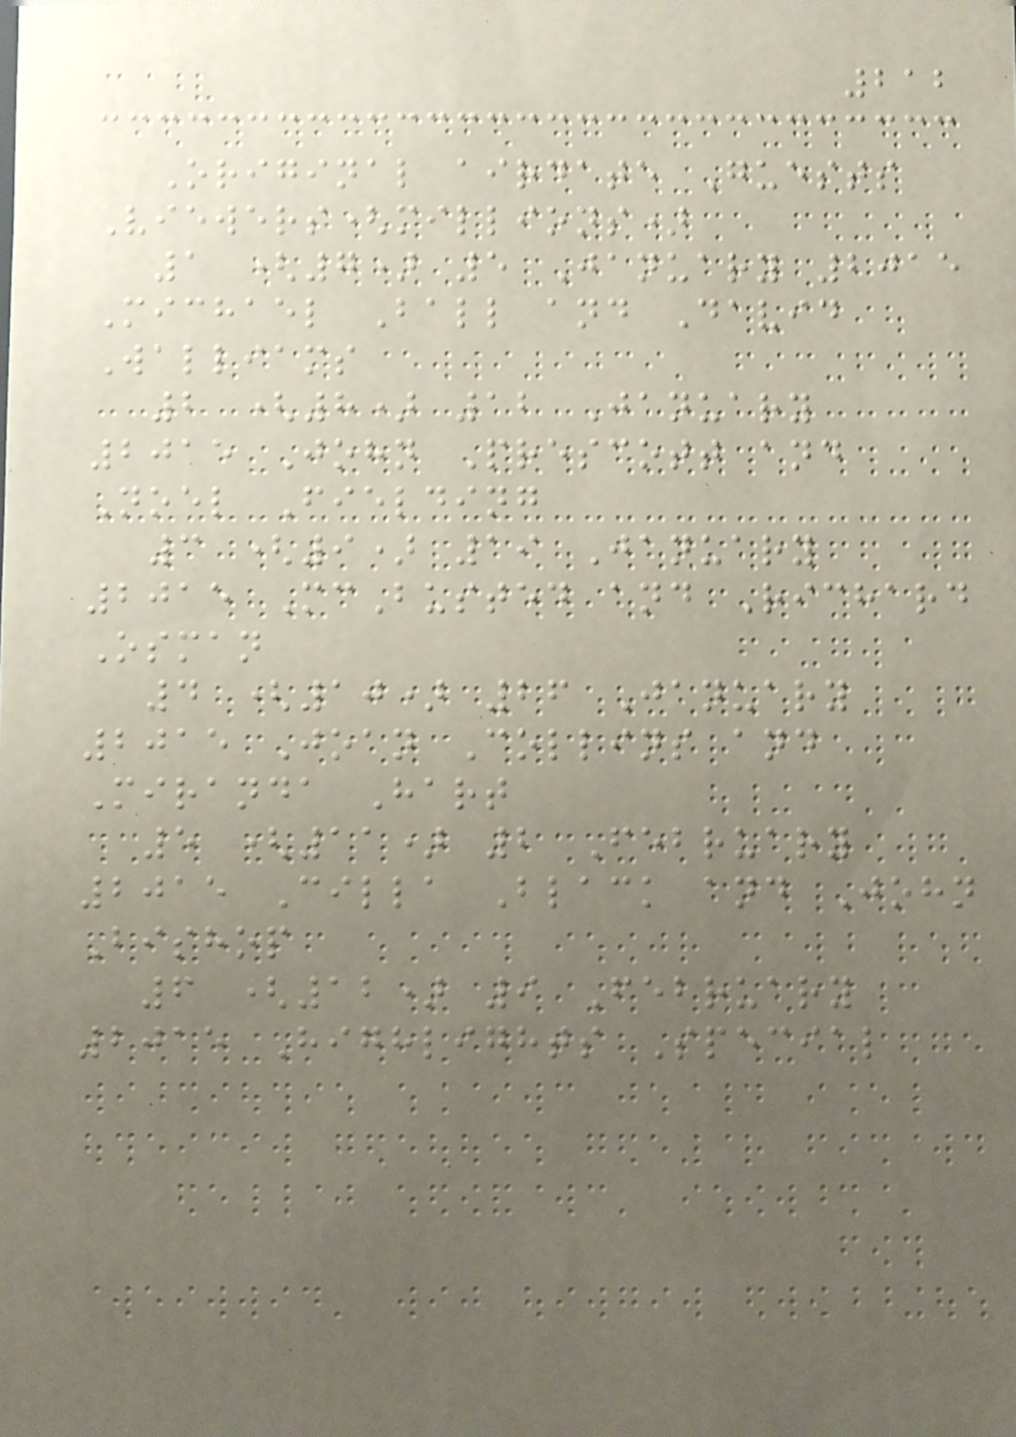212
Original airdate Guests
Viewers(millions)
1 (7) 5 January 2015
Michael Ball and David
Walliams
2 (8) 12 January
2015 John Prescott and
Noel Fielding
3 (9) 19 January
2015 McBusted and Richard
Osman
4 (10) 26 January
2015 Joan Collins and
Miranda Hart
5 (11) 2 February
2015 Cilla Black and John
Bishop
6 (12) 9 February
2015 Highlights Special
